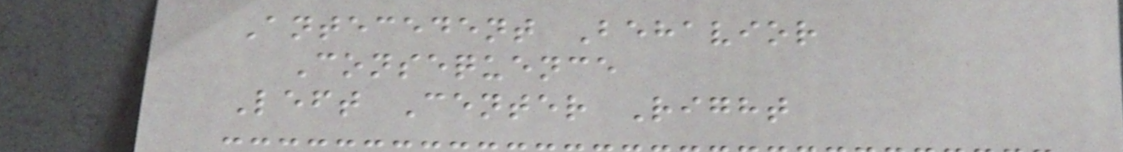Antecedent Behavior
Consequence
Left Center Right
